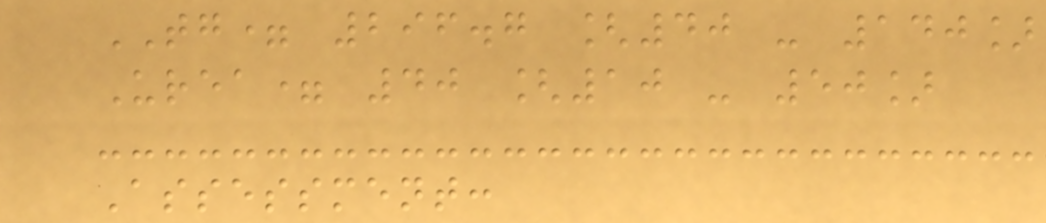TG= 296.7 [40 - 140]
Urea= 40 [10 - 50]
Assessment:
